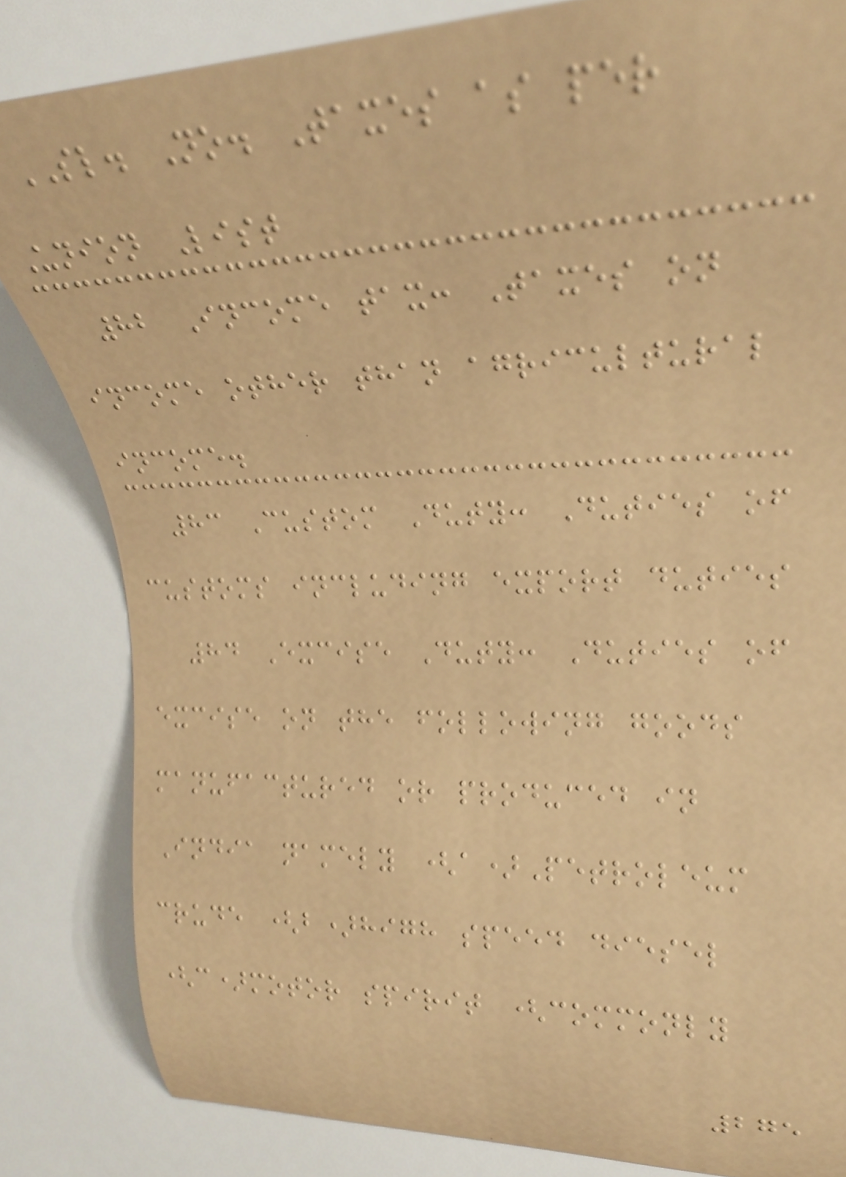SL. No. Taxes as per
Union List
82 Income tax: Taxes on
income other than agricultural
income.
83 Custom Duty: Duties of
customs including export duties
84 Excise Duty: Duties of
excise on the following goods
manufactured or produced in
India namely (a)Petroleum
crude (b)high speed diesel
(c)motor spirit (commonly
275
